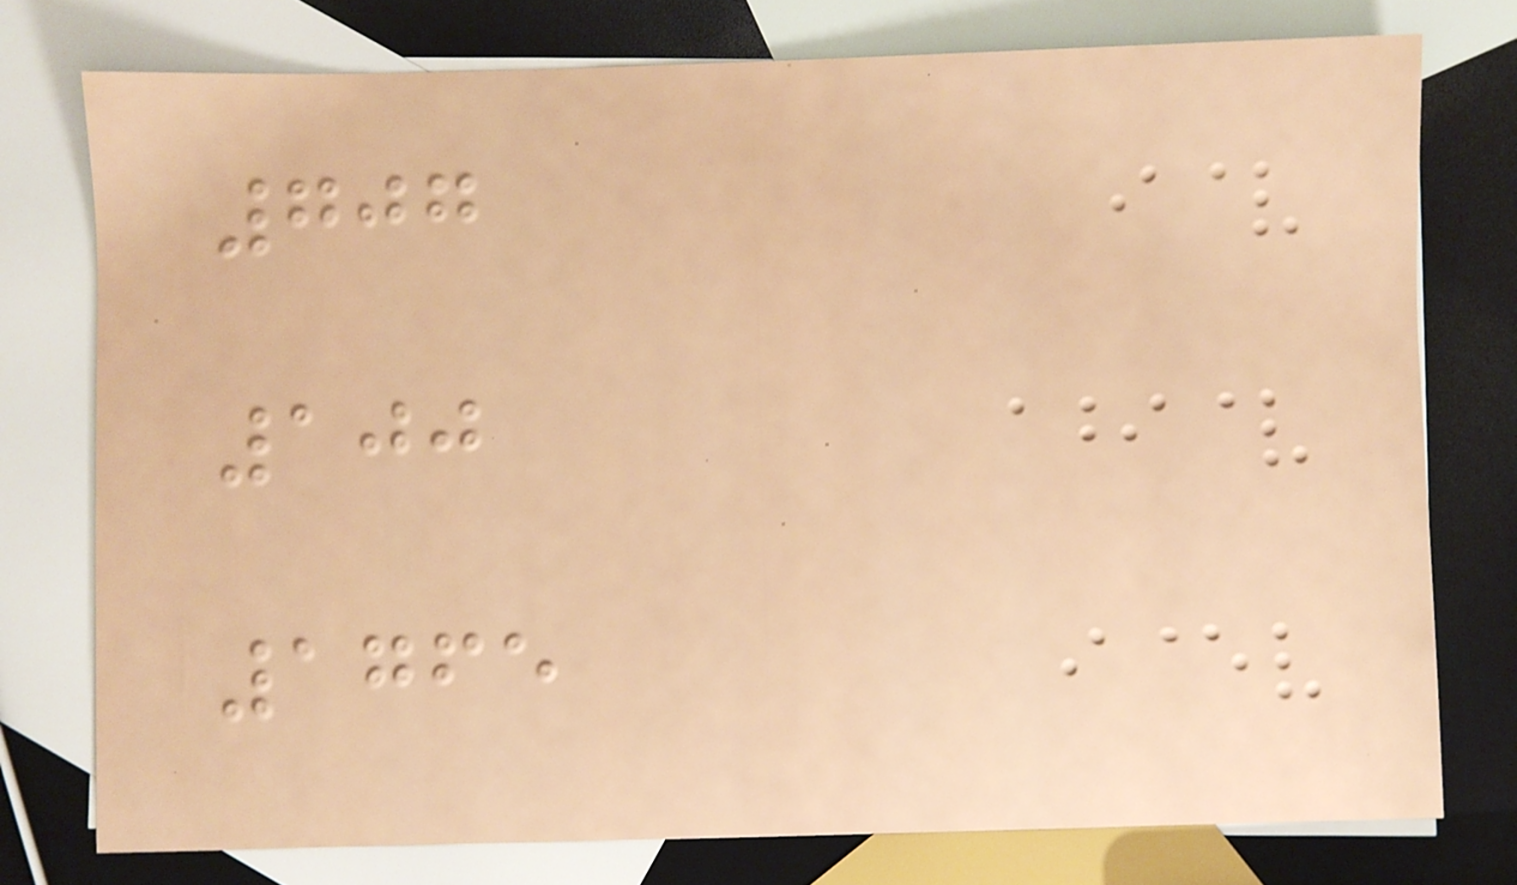707
100
1765
